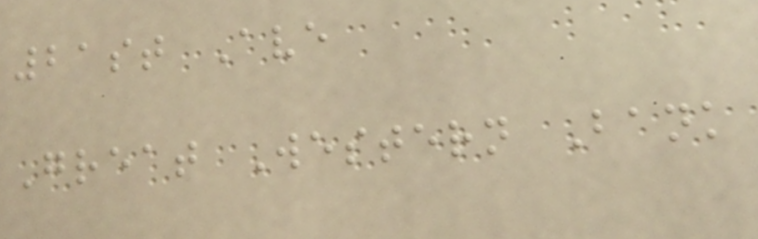21st Ave
Great Western Bank
